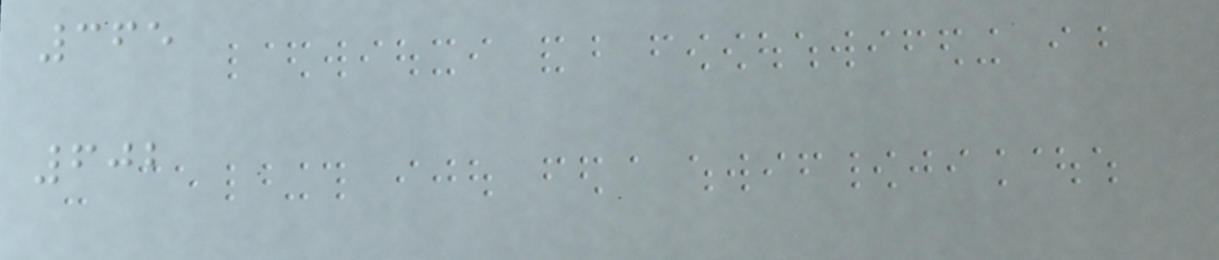365
602
